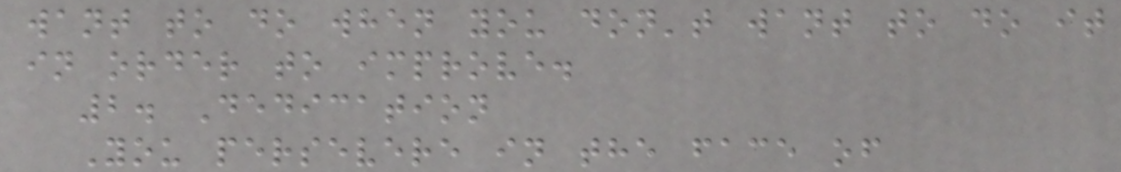want to do when you don't want to do it
in order to improve.
2. Dedication
You persevere in the face of
